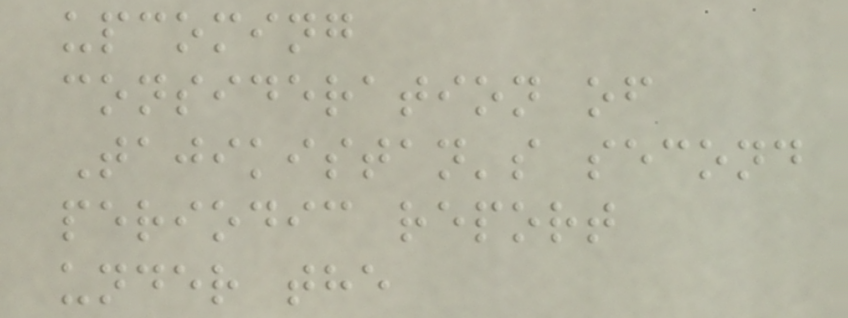upcoming
consideration of
Tajikistan's second
periodic report
under the
